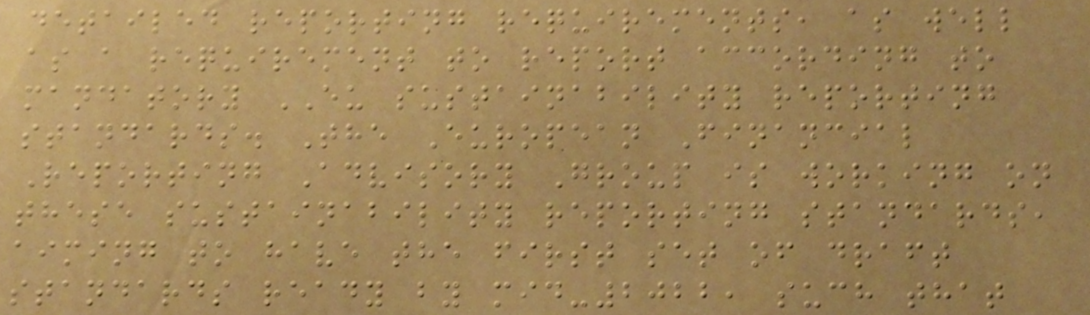detailed reporting requirements, as well
as a requirement to report according to
mandatory EU sustainability reporting
standards. The European Financial
Reporting Advisory Group is working on
these sustainability reporting standards,
aiming to have the first set of draft
standards ready by mid-2022, such that
